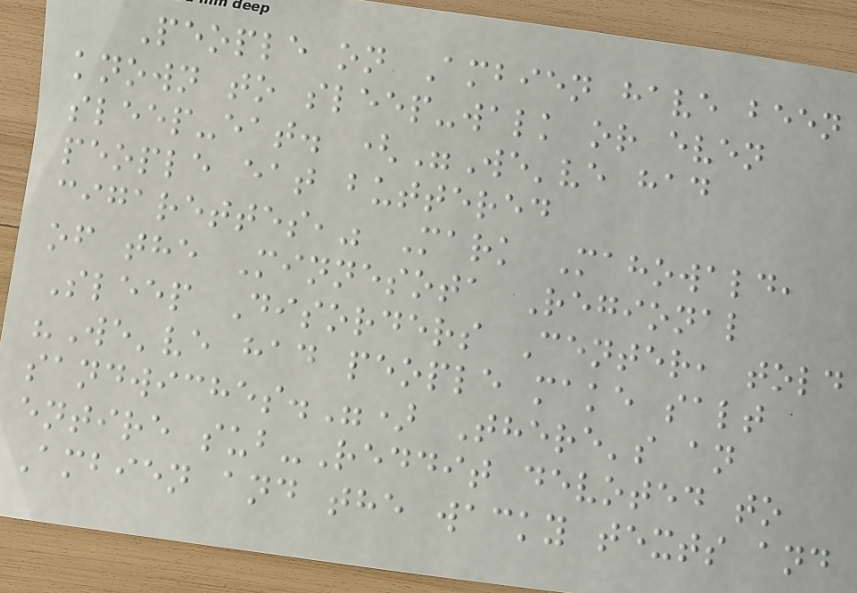People on Ambien have been
known to sleep-walk or even
sleep-eat. ("We've had
people eat buttered
cigarettes," Mark Mahowald,
of the Minnesota Regional
Sleep Disorders Center, told
"We've had people make salt
sandwiches.") There's an
entire sub-Reddit devoted to
Ambien and the wacky texts and
